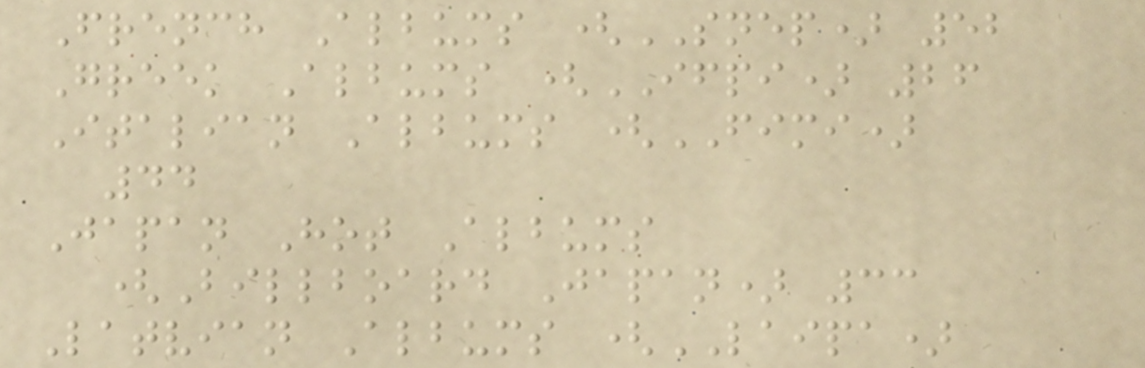French Albums (SNEP) 52
Greek Albums (IFPI) 26
Italian Albums (FIMI)
44
Japan Hot Albums
(Billboard Japan) 33
Latvian Albums (LAIPA)
